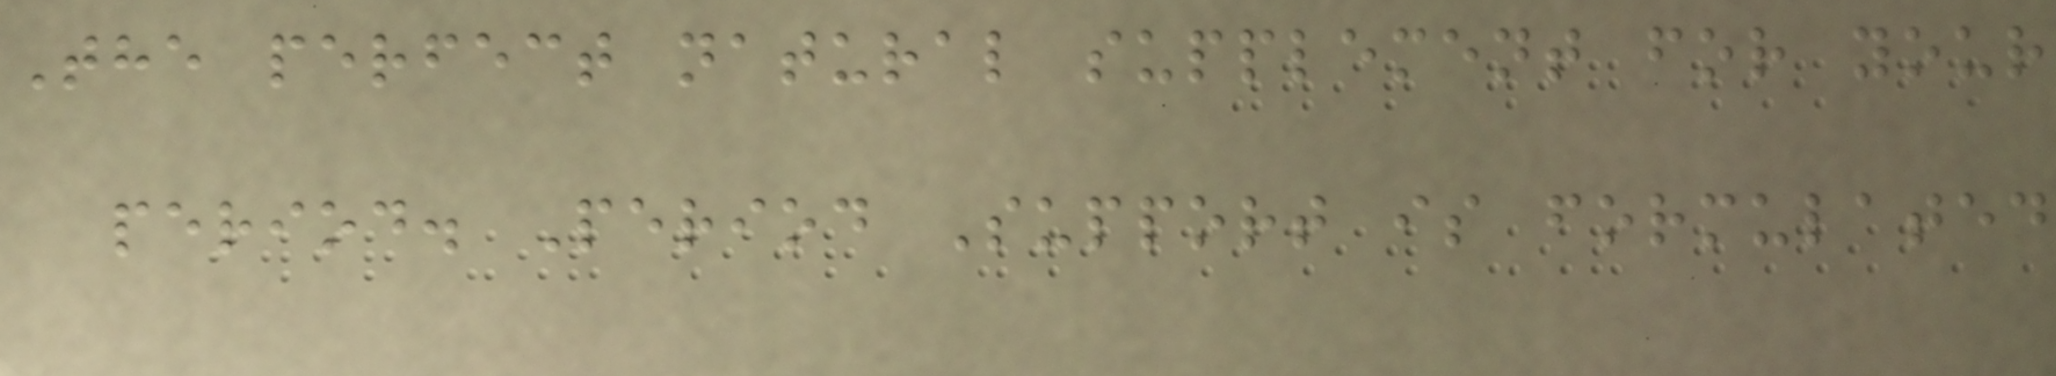The perfect natural supplement for your
period. Period Support is formulated
